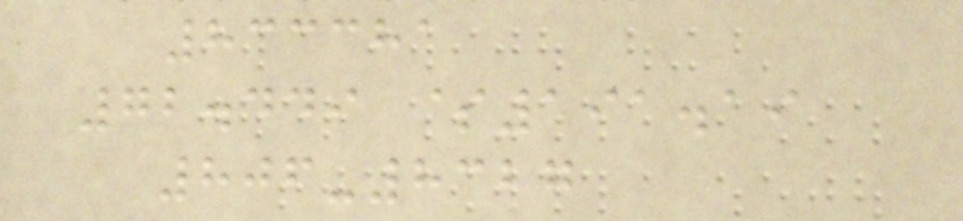833381
72.449 $191.19
806-8327
